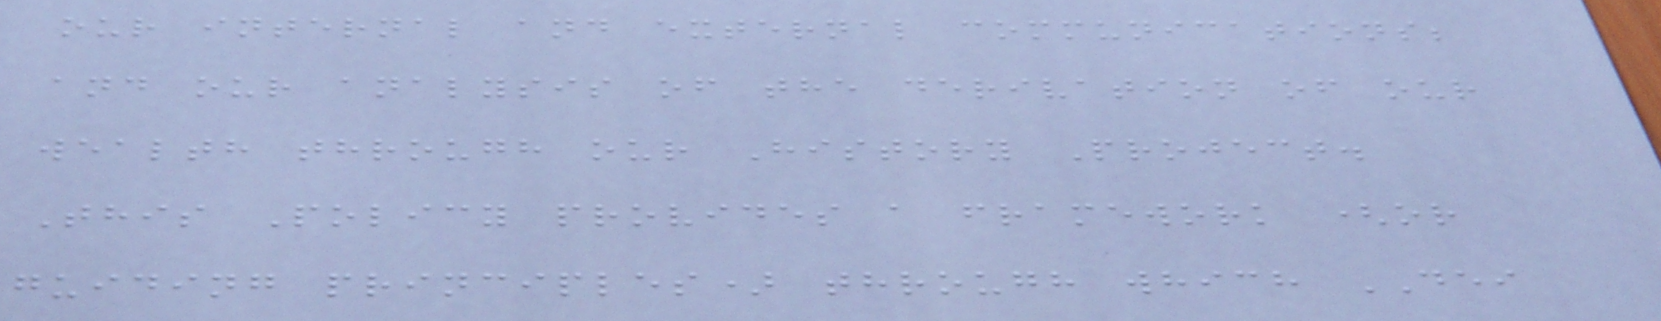our internal and external communications;
and our analysis of the derivation of our
wealth through our History Project.
This Policy provides a framework (or
guiding principles) through which DEI
